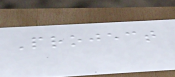Project
